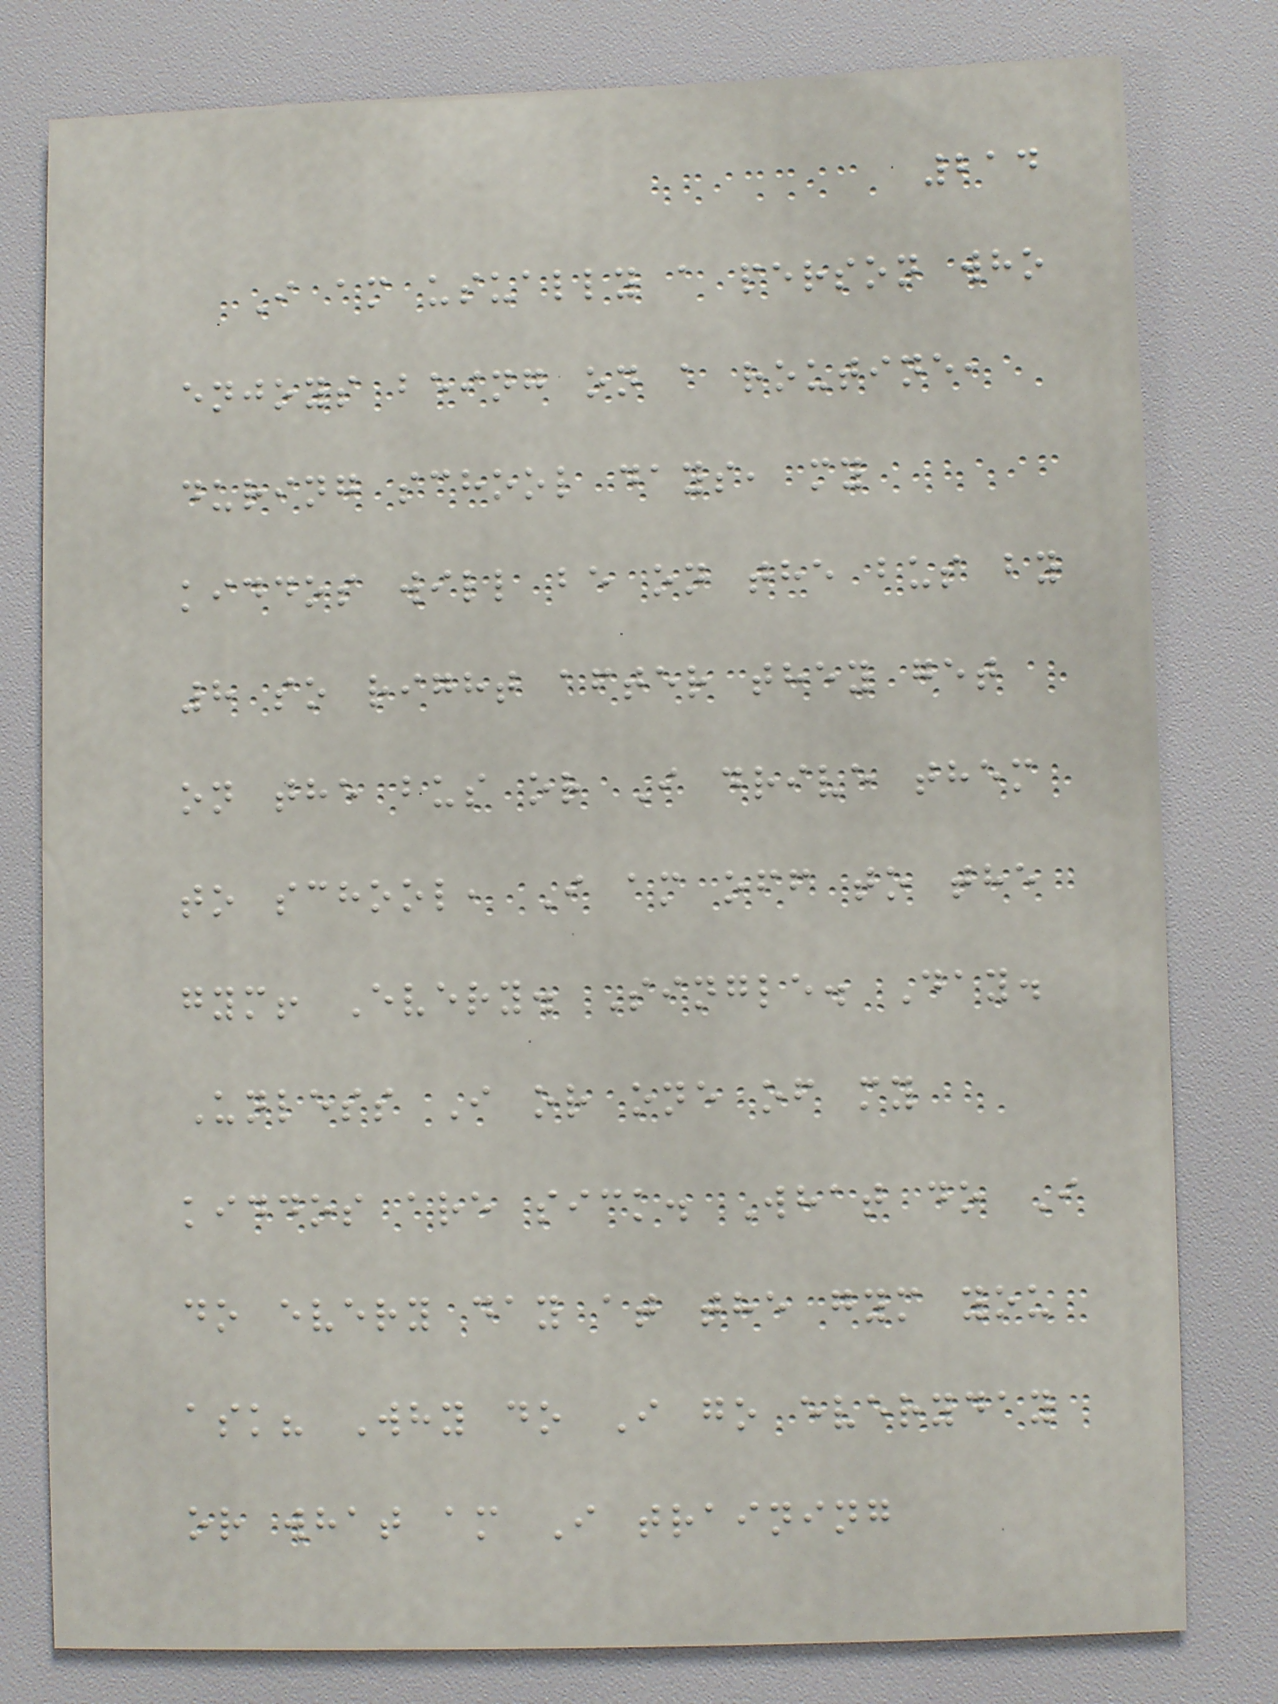214
I am usually a person who
enjoys being on a routine,
during school days, my
kiddos will be on the bus by
8 so right after they get
on the bus or I drive them
to school, I am off to the
gym! Every. Single. Day.
Unless I or one of my
kiddos are sick. What do I
do every day at the gym you
ask? Why do I go everyday
or what am I training
